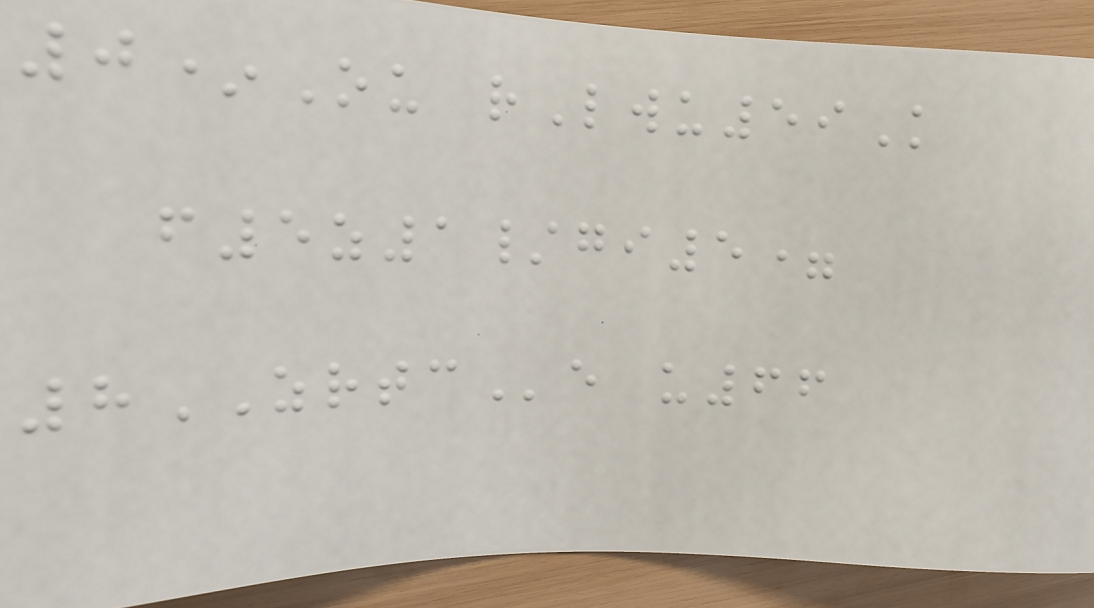0*Ou rLwu59K
f5z1/gi5=
8ZRTCe u66
